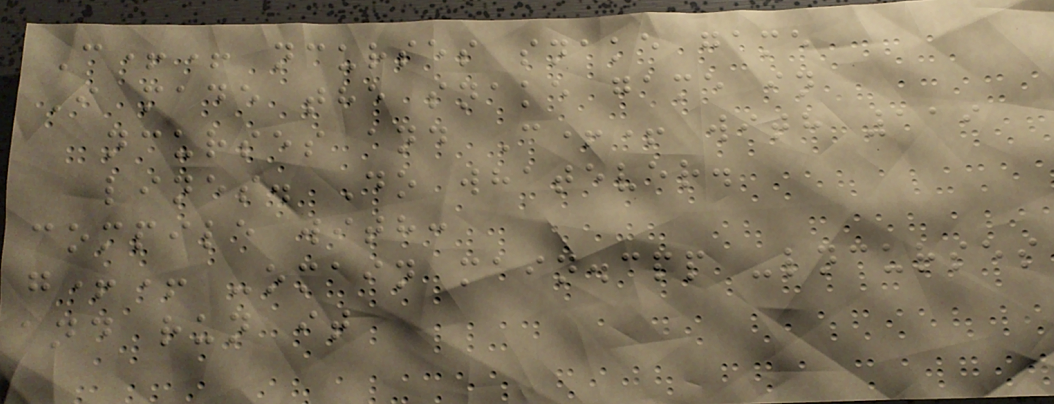C++ ncurses snake game
I made the snake game in
ncurses and C++ with 119
lines. Do whatever.
compile with:
g++ -omain main.cpp -lncurses
and run it
